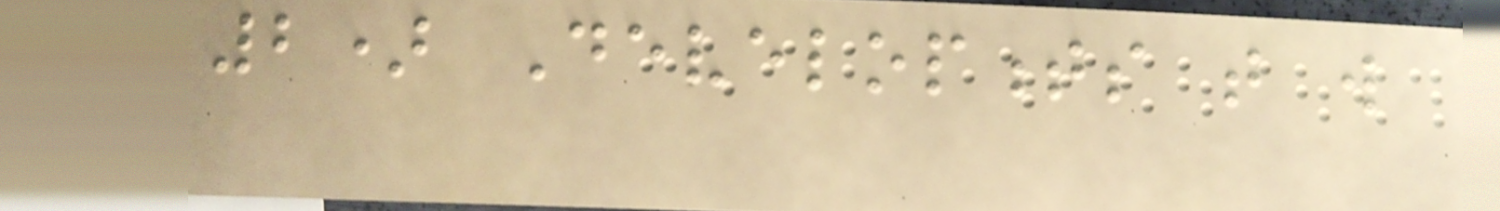2) Developments that will
